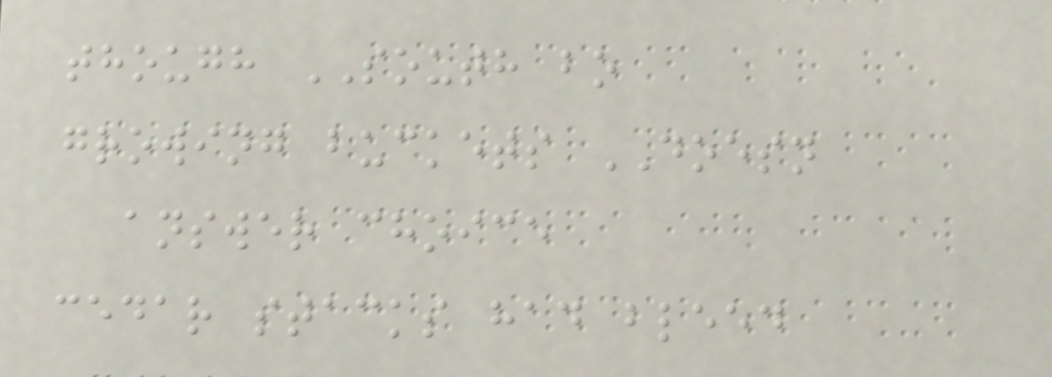though SOUTH bo
growing buckets DOESN
answer choice
cedar stacks had bleed
